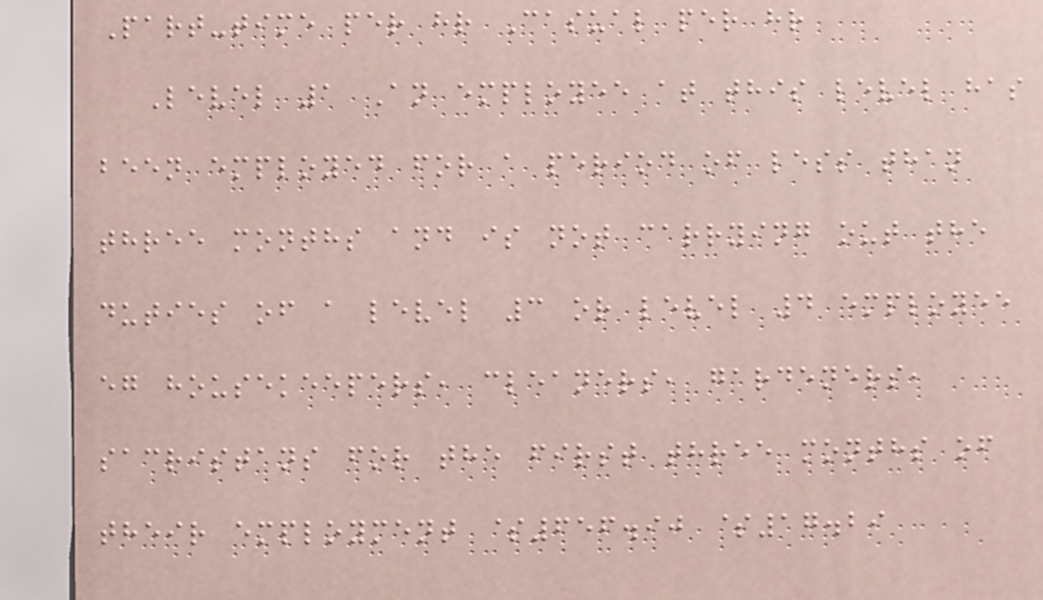Part-time per hr Casual per hr
Level 1 An employee at this level has
been employed for a period of less than
three months and is not carrying out the
duties of a level 3 or level 4 employee
eg housekeepers, cleaners, gardeners,
sacristans for the first three months of
their employment $656.90 $17.29
